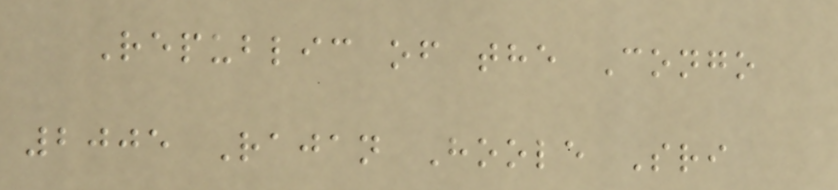Republic of the Congo
2005 Rajan Hoole Sri
